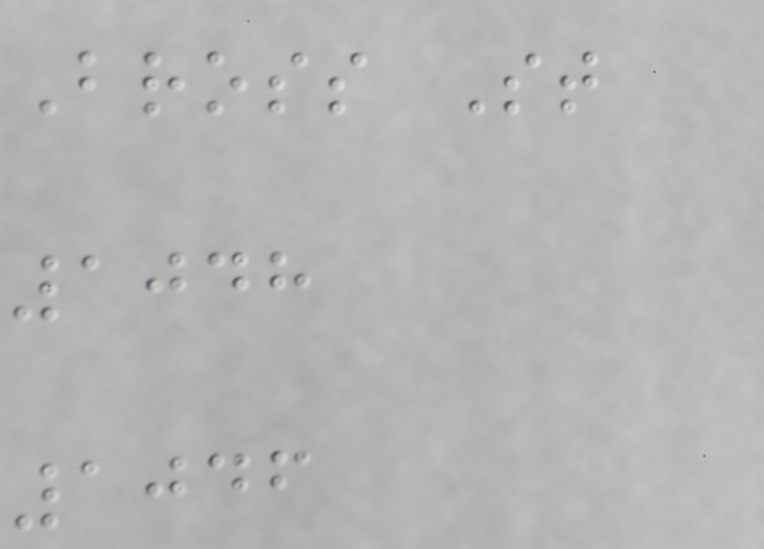Bross St
1048
1046
